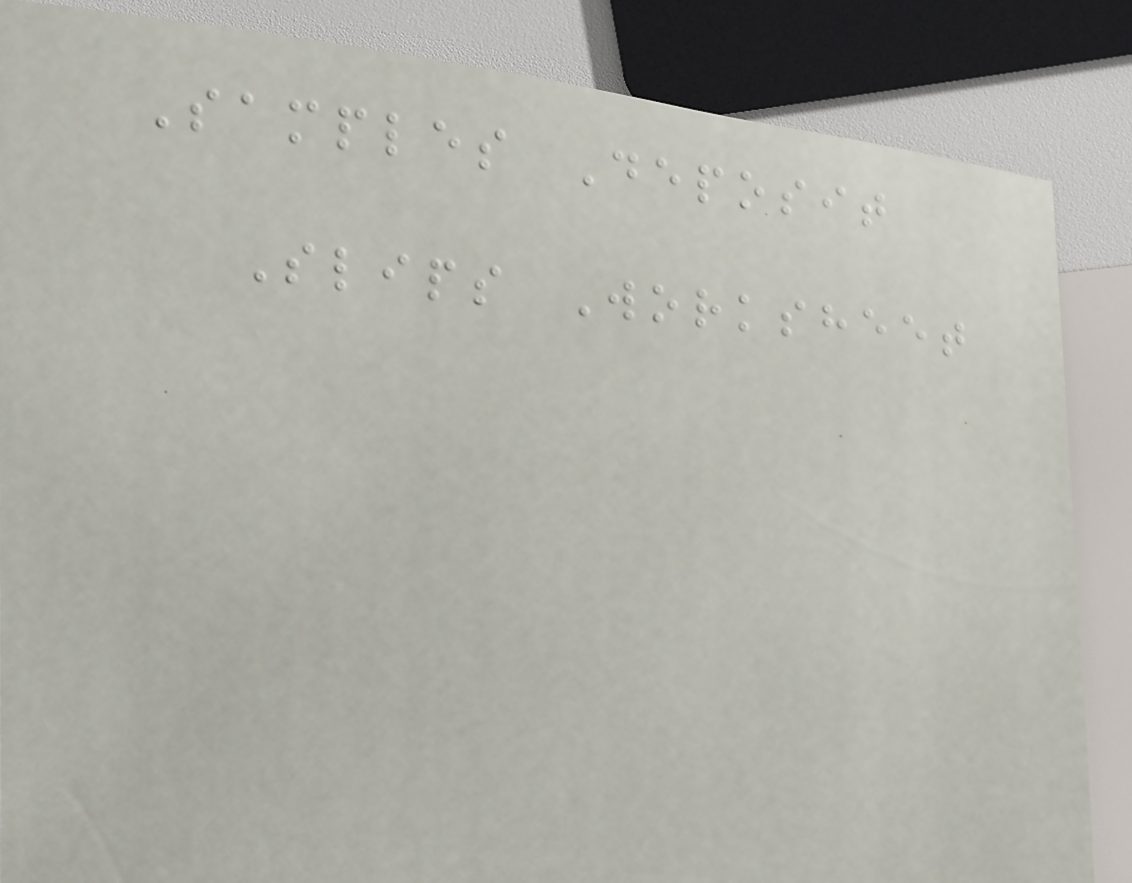Samples Deposit
Slips Worksheet
